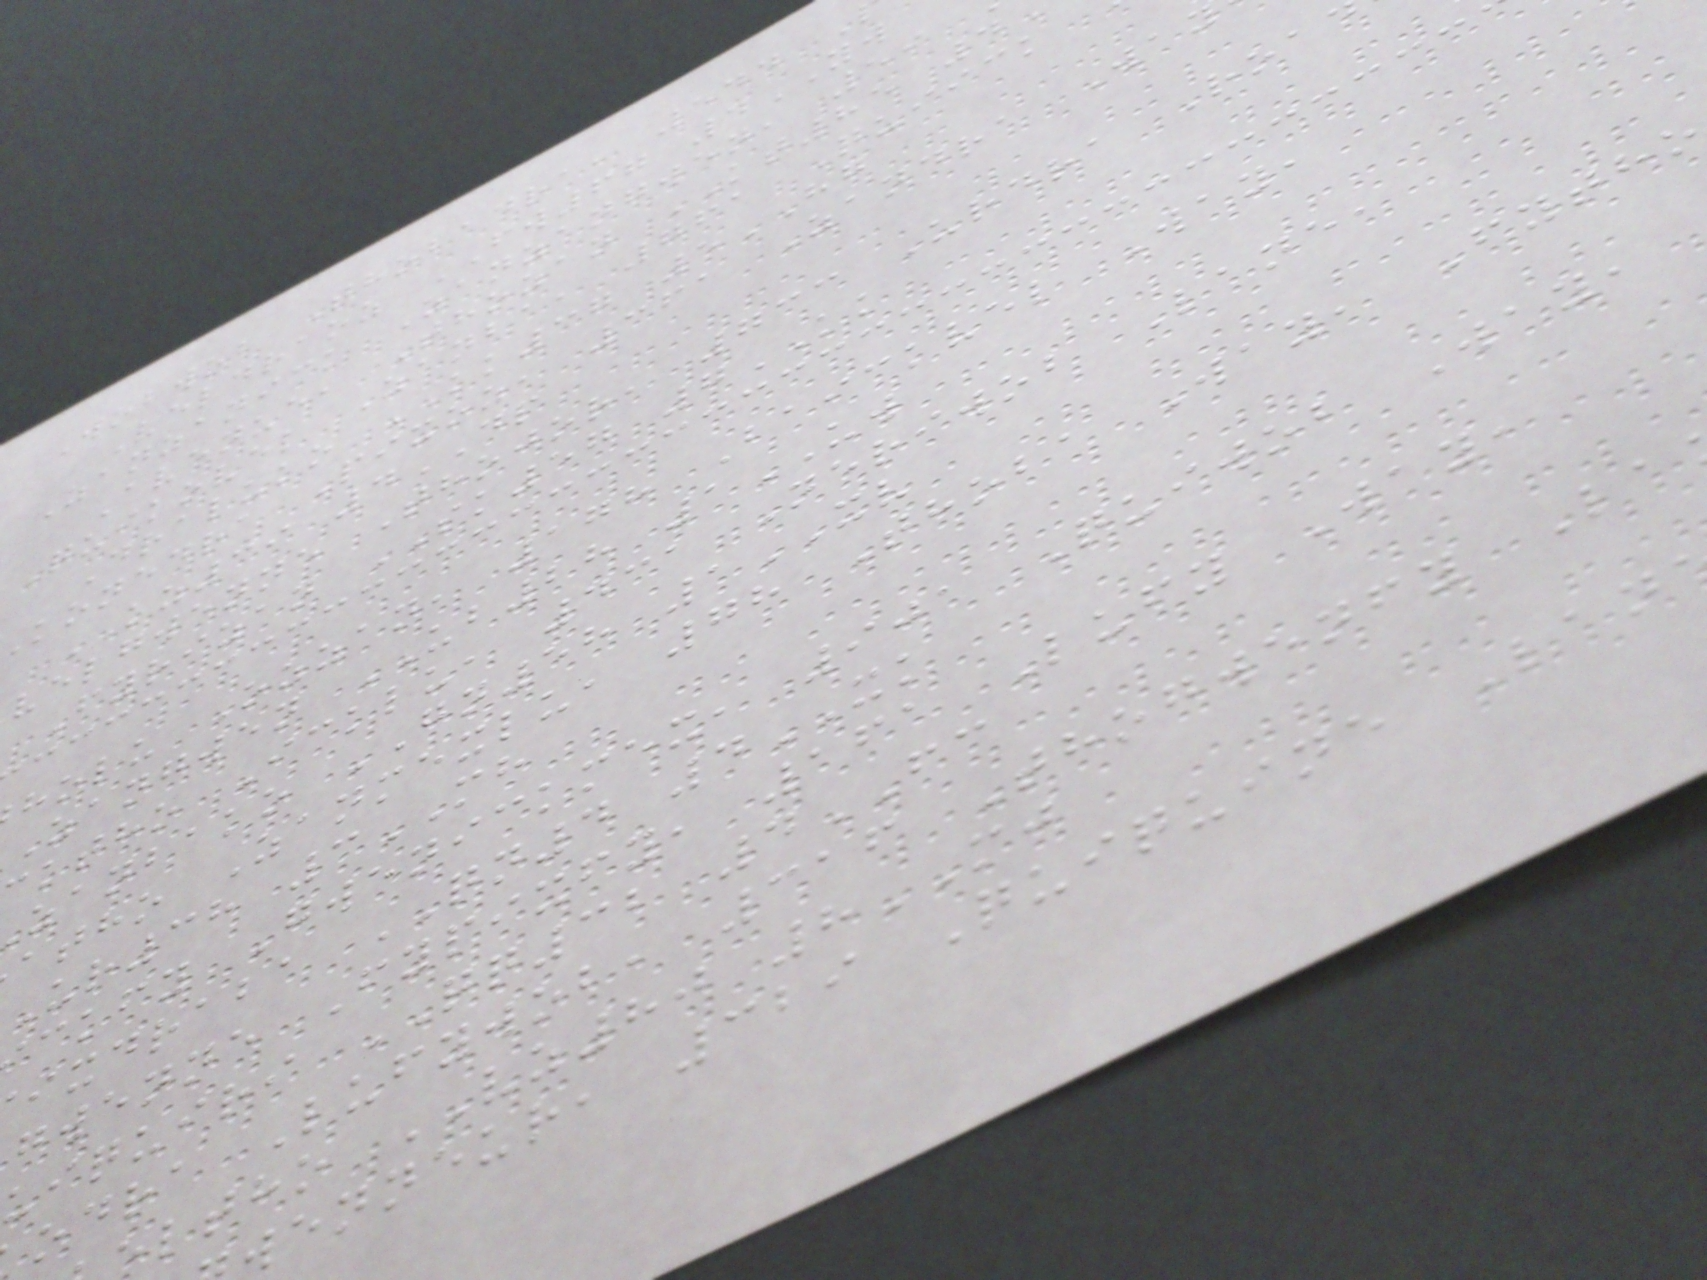Wobwob Thobadra, 544
Veldraoz FW67 4YW
Zanzanick Zanzangwen, 59
Avenue, Thozan KT85 4
Quikovel Zanba, 761 Quiick
Draluko KK37 5HG
konedra Pixoz, 361 Zandra Way
KZ39 4DP
velgwenne Thojor, 733 Urdra Roa
Fyrizan SK57 7KK
holu Ozzan, 178 Baickvel Way,
Zangwen UB28 1UW
ktho Icklu, 431 Neriwob Lane,
zanbako GN58 1XV
atho Zanmexlu, 78 Thoba Way, Fytho
ur38 3MH
ckfy Gwenickmex, 901 Quiwob Way,
ixdraba QN4 4XK
gwenne Fypixfy, 161 Lufy Way,
uiquiri QQ32 4FC
odra Lufywob, 316 Thogwenfy La
ltho VZ80 8MJ
wenneur, 329 Quiquine Lan
